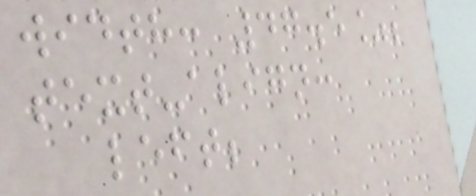width: 47.5%;
text-align:
left;
